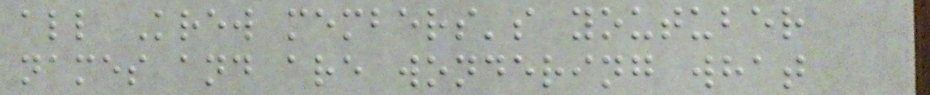all Krew members's youtuber
names and are wondering what
